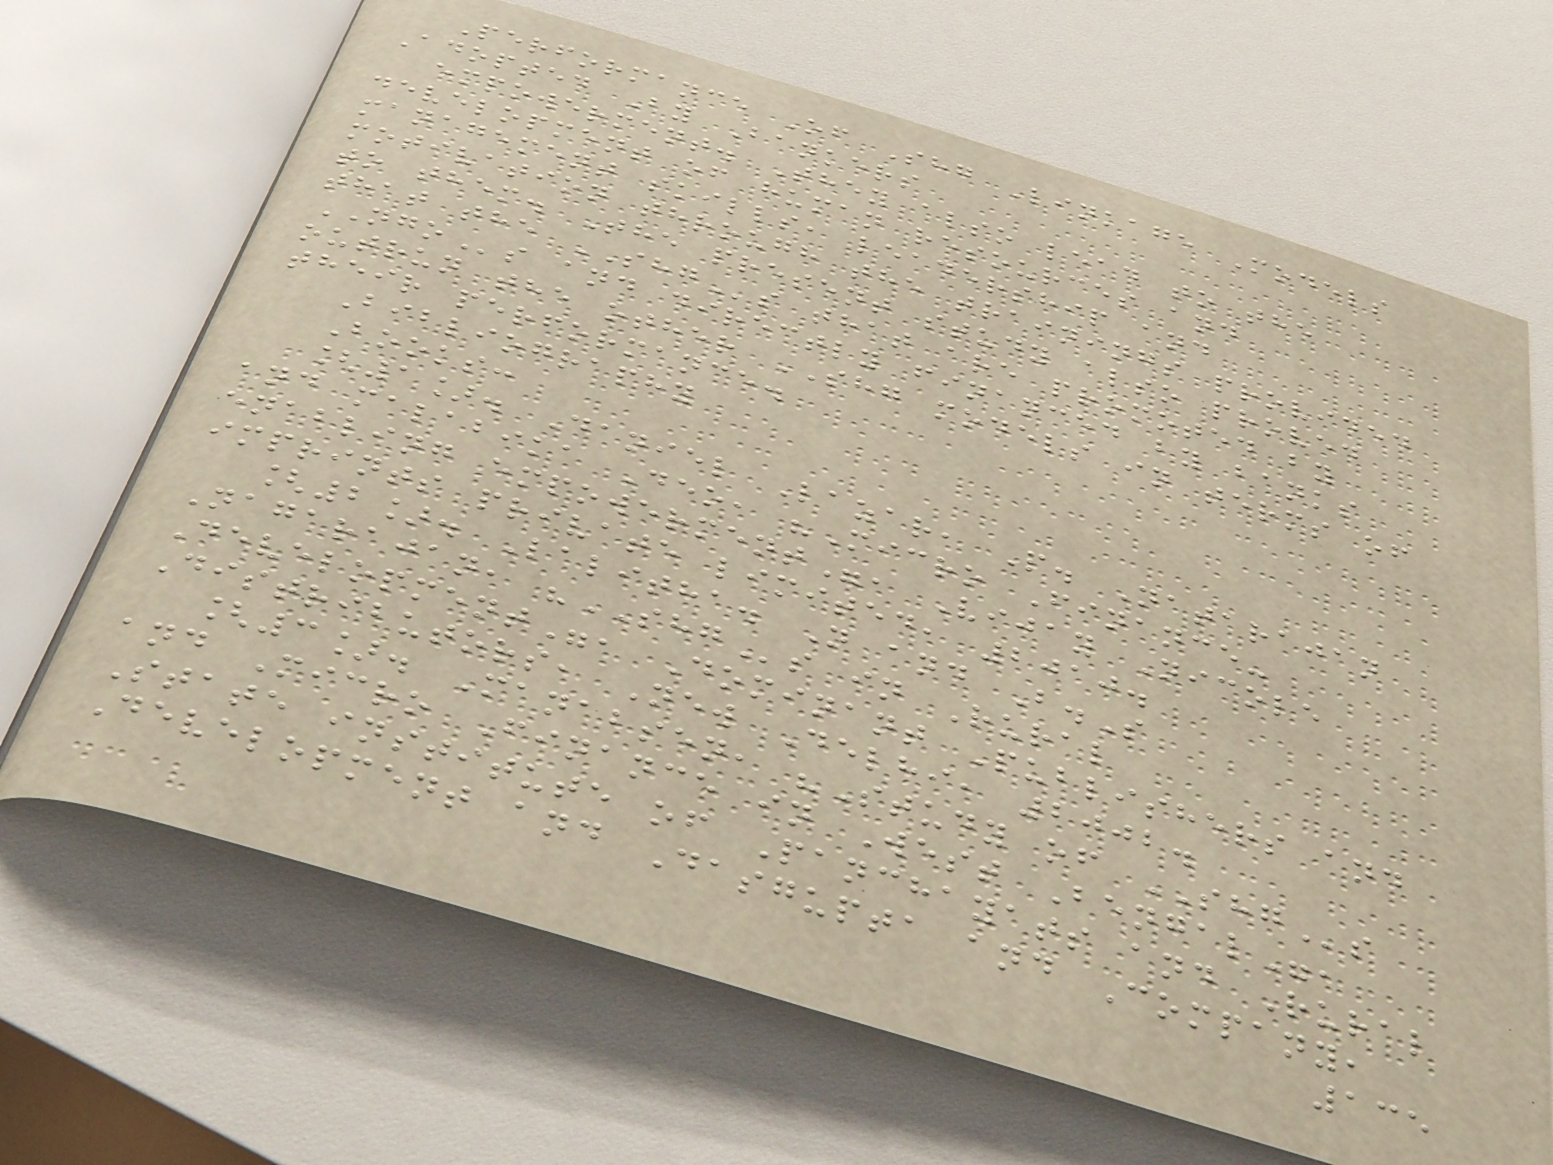Performance Of Shg Linkage Models
Adopted By Bankers
empowerment. They also lead to the
development of human resources and
management skills, leadership and
motivation through the trainings provided
to them. The present study also proved
that the SHGs that are promoted by
NGOs and directly financed by banks
outrun the other SHG models in terms of
their performance.
Bibliography
Books:
[1]. Daniel Lazar, P. Natarajan
and malabika Deo, "Micro Finance-
enabling empowerment", Vijay Nicole
imprints private limited, 2010.
[2]. Lalitha. N and B.S
Nagarajan, "SHGs in Rural
Development", Dominant Publishers and
Distributors, New Delhi, 2002.
[3]. Manabsen, "Study of SHGs
and Micro Finance in West Bengal",
State institute of Panchayats and Rural
Development and Dasgupta and Company,
135
